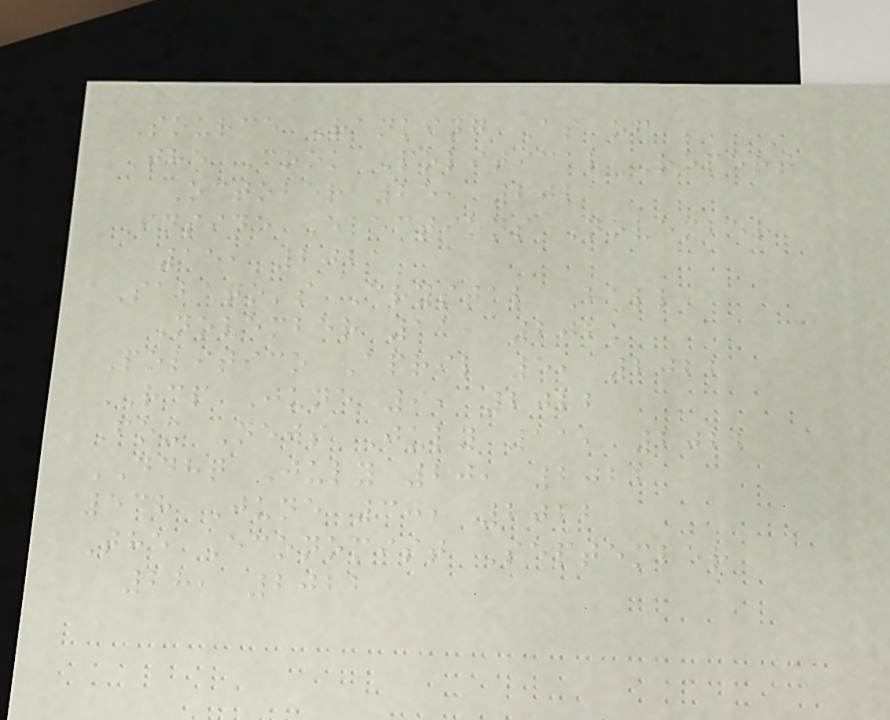Source Ranking As of
The Cook Political Report
October 25, 2021
Inside Elections November
15, 2021
Sabato's Crystal Ball
November 11, 2021
Politico April 5, 2022
RCP June 9, 2022
Fox News July 11, 2022
DDHQ July 20, 2022
538 June 30, 2022
The Economist September
28, 2022
